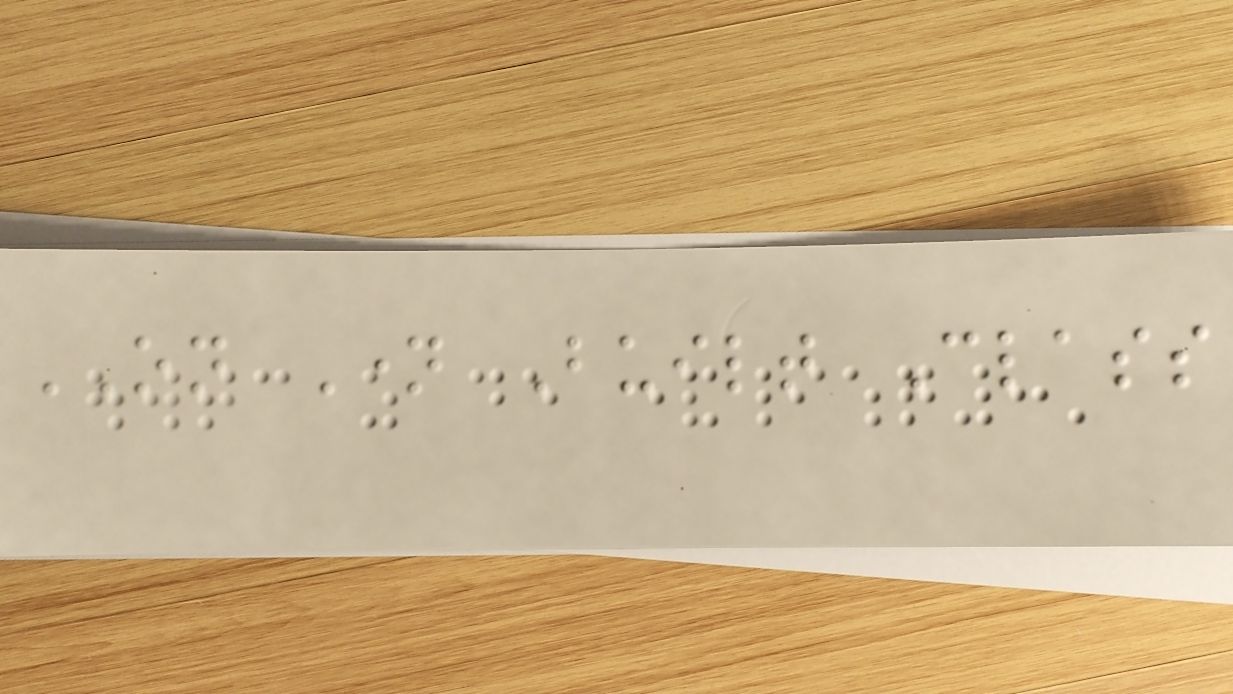ON Name Built Class
